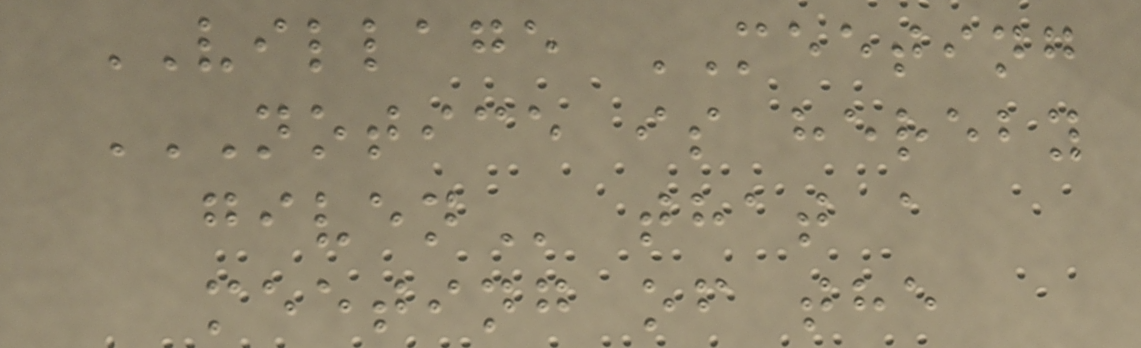VILLAGE MEETING
NOTICE IS HEREBY
GIVEN that a
meeting of the
